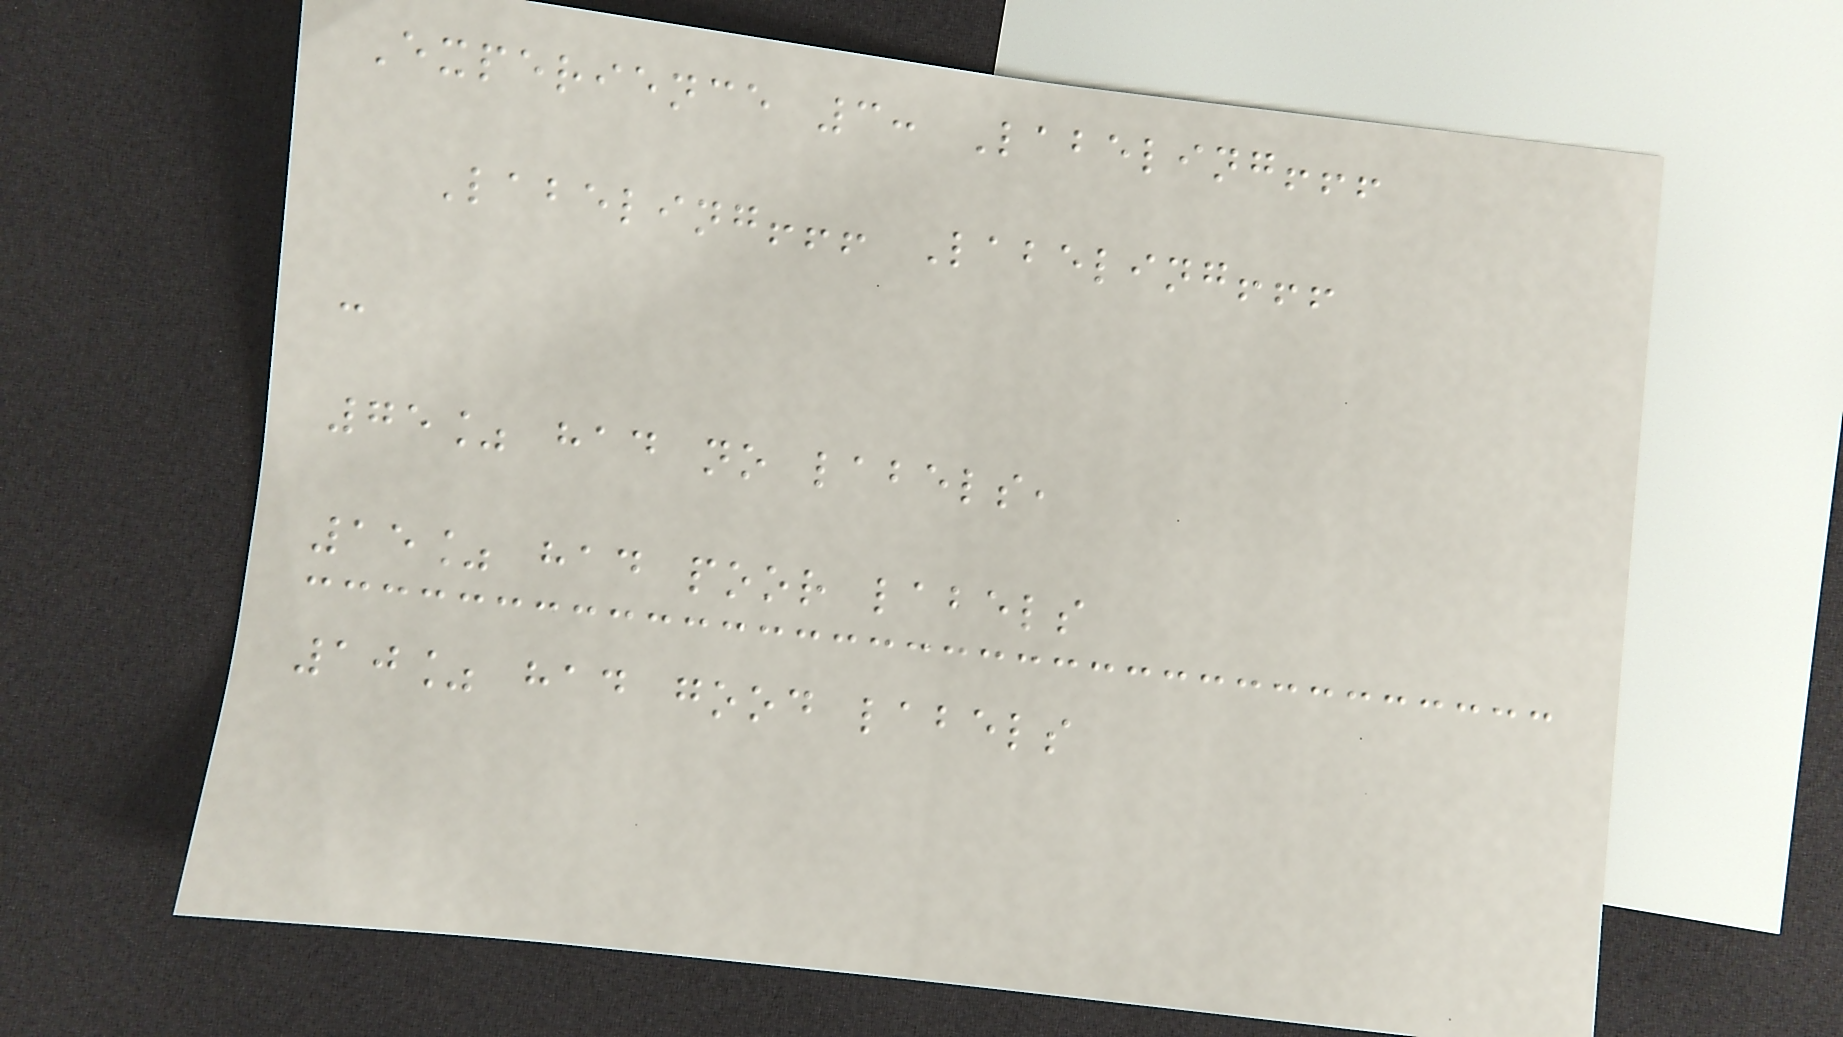Experience 3: Labeling!!!
Labeling!!! Labeling!!!
-
75% had no labels,
15% had poor labels
10% had good labels
